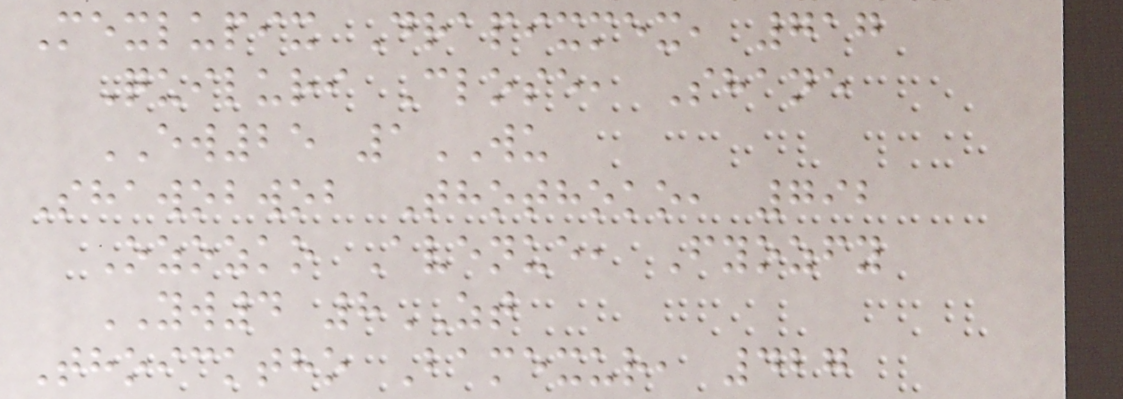Mexlupix Drapixmex, 717
Quiluri Close, Shane
EW25 1WU
Shawobwob Thothoko, 792
Ozozko Avenue, Fyozfy
YW4 8ZT
Thoicktho Bamexur, 427
